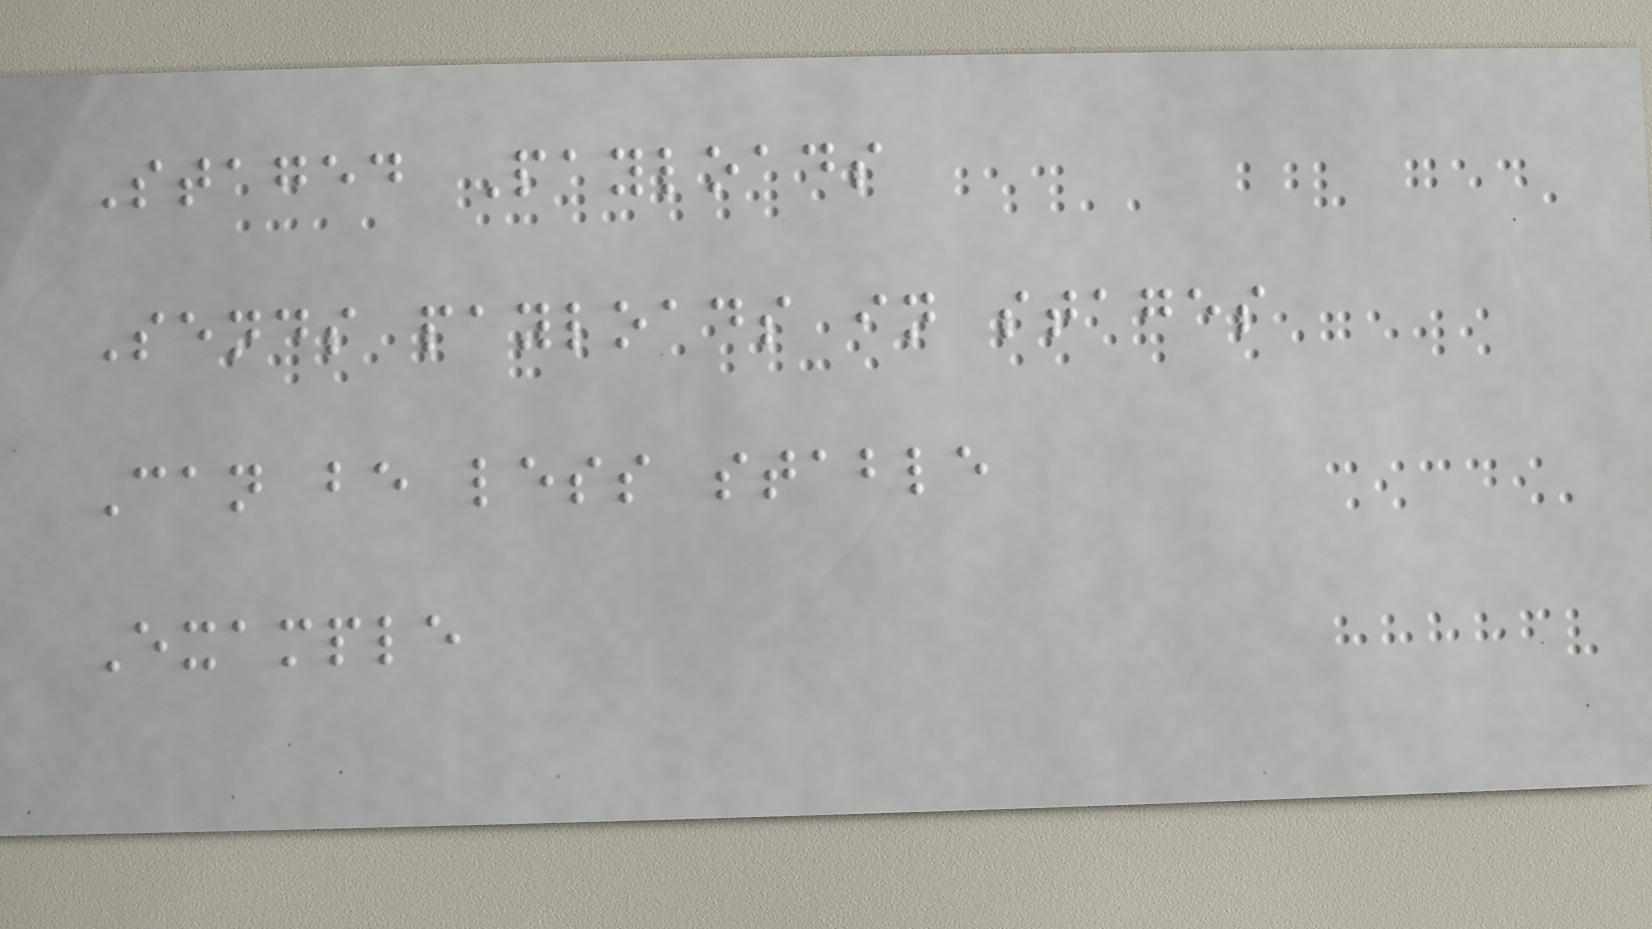Staged Payloads
Sends payloads in stages
Can be less stable
Example
